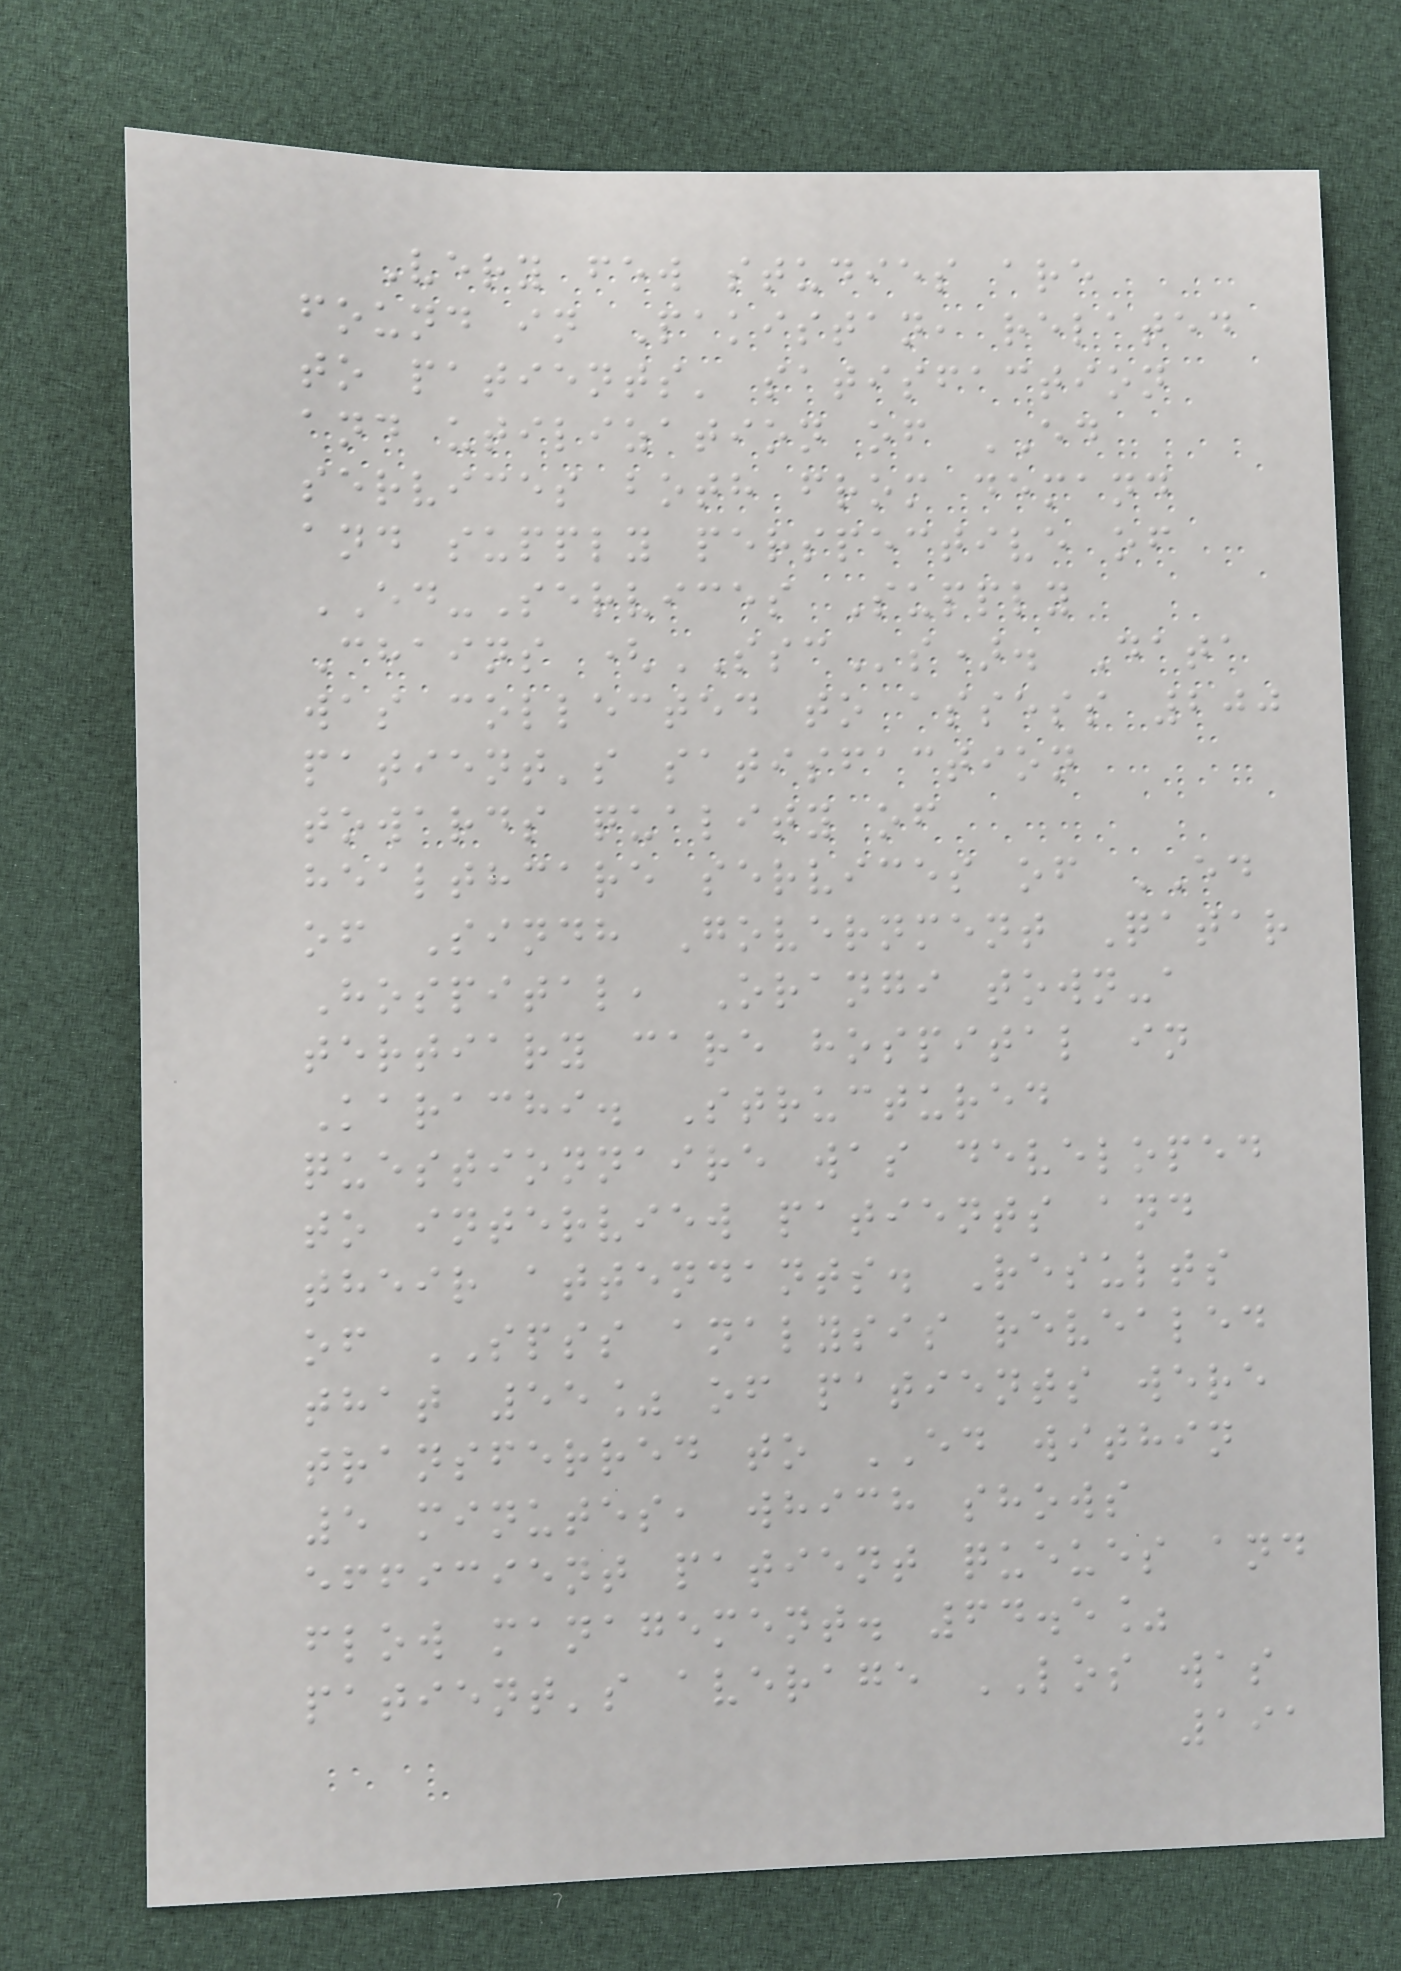Very few studies are
found in Pakistan, related
to patients' satisfaction
and utilization of ED
services both from demand
and supply perspective of
ED-Services Supply
Chains (SSCs). Data
was collected to assess 200
patient's satisfaction
towards quality of
healthcare services of ED
of Sindh Government Qatar
Hospital, Orangi town-a
tertiary care hospital in
Karachi. Structured
questionnaire was developed
to interview patients and
their attendants. Results
of SPSS analysis revealed
that 55% of patients were
transferred to ED within
5 minutes, which shows
efficient patient queues and
flow management. 64.5%
patient's average LOS was
191
